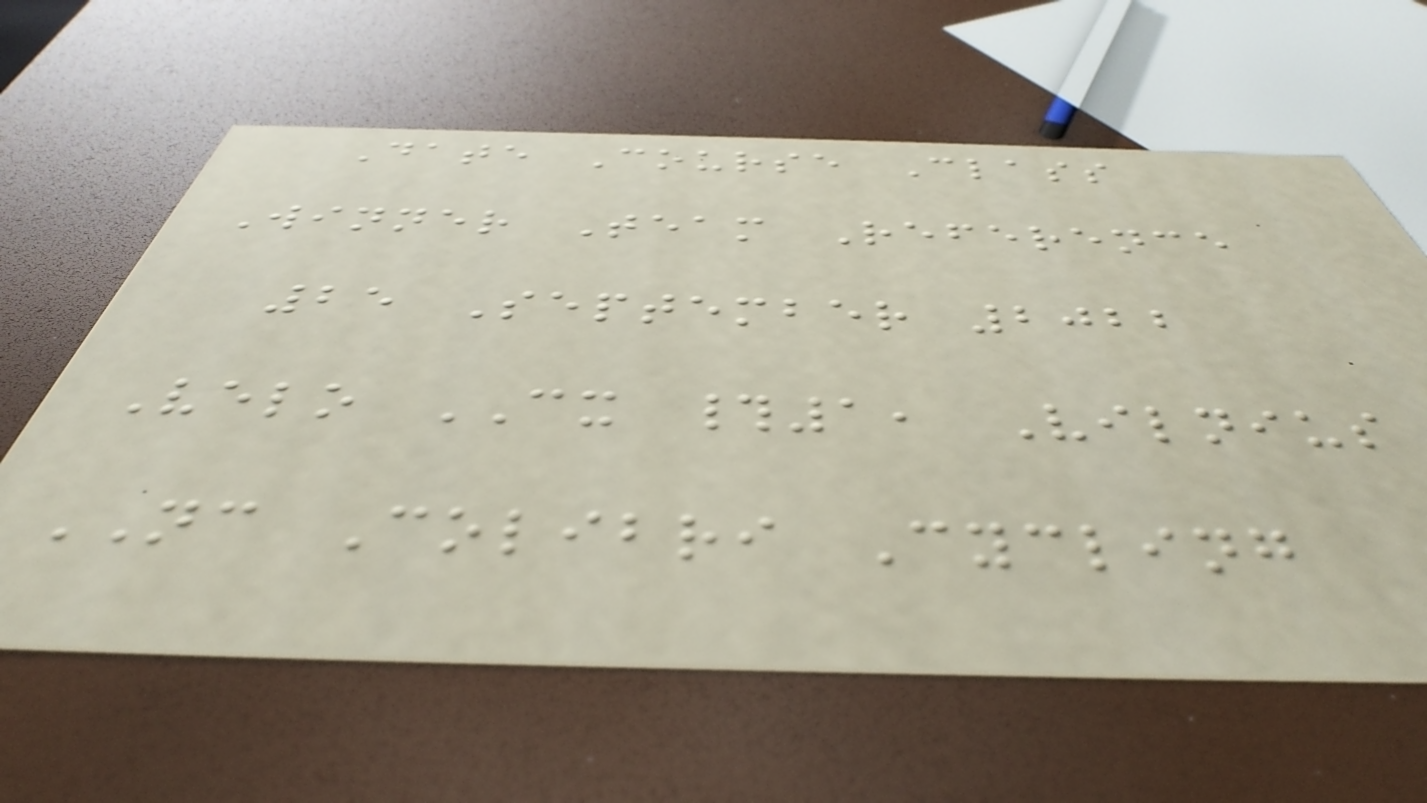Date Course Class
Winner Team Reference
25 September 2022
Velo CX #1, Vilnius
NC Colibri Cycling
